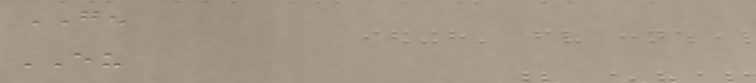GEN
EU
